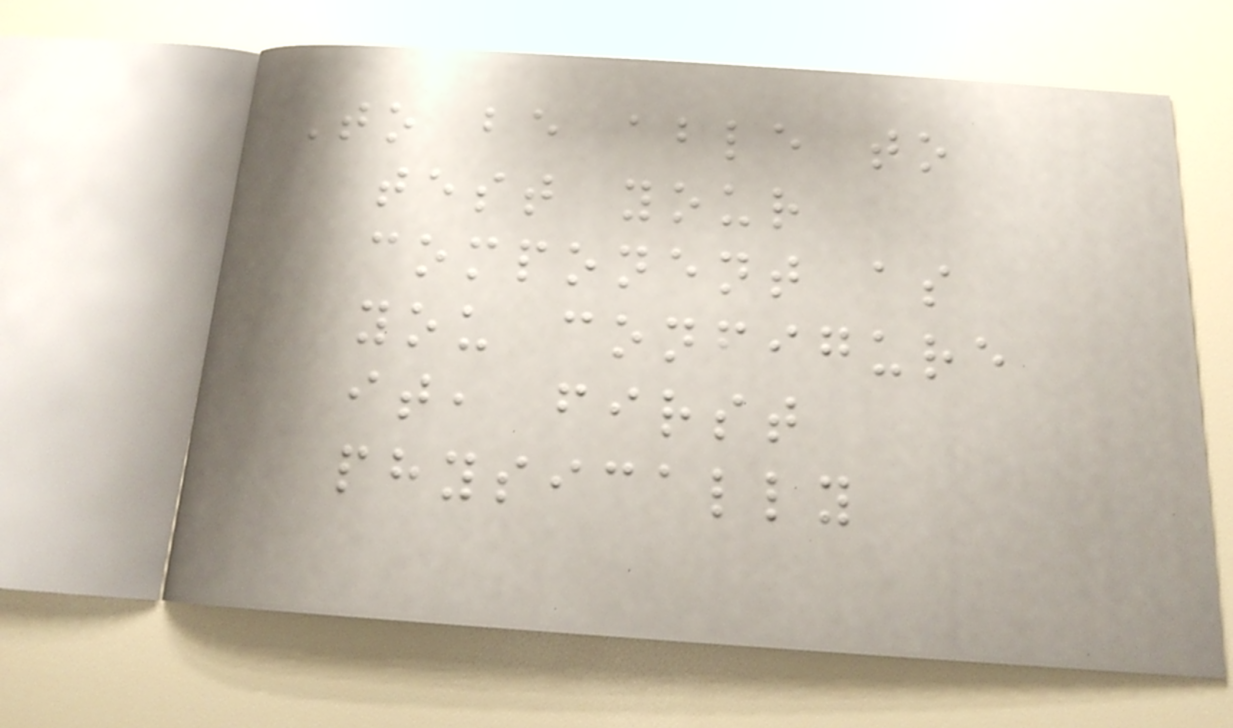To be able to
test your
component as
you configure
it, first
physically
